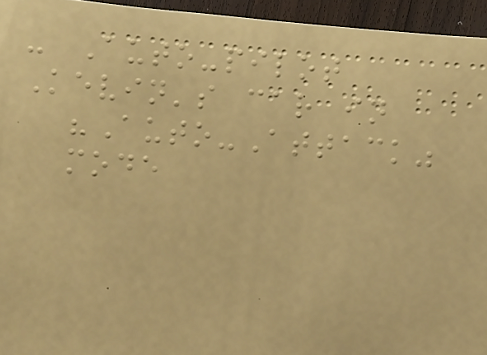- Auto-pilot
Kevin's car in
"Auto-Attack"
mode
